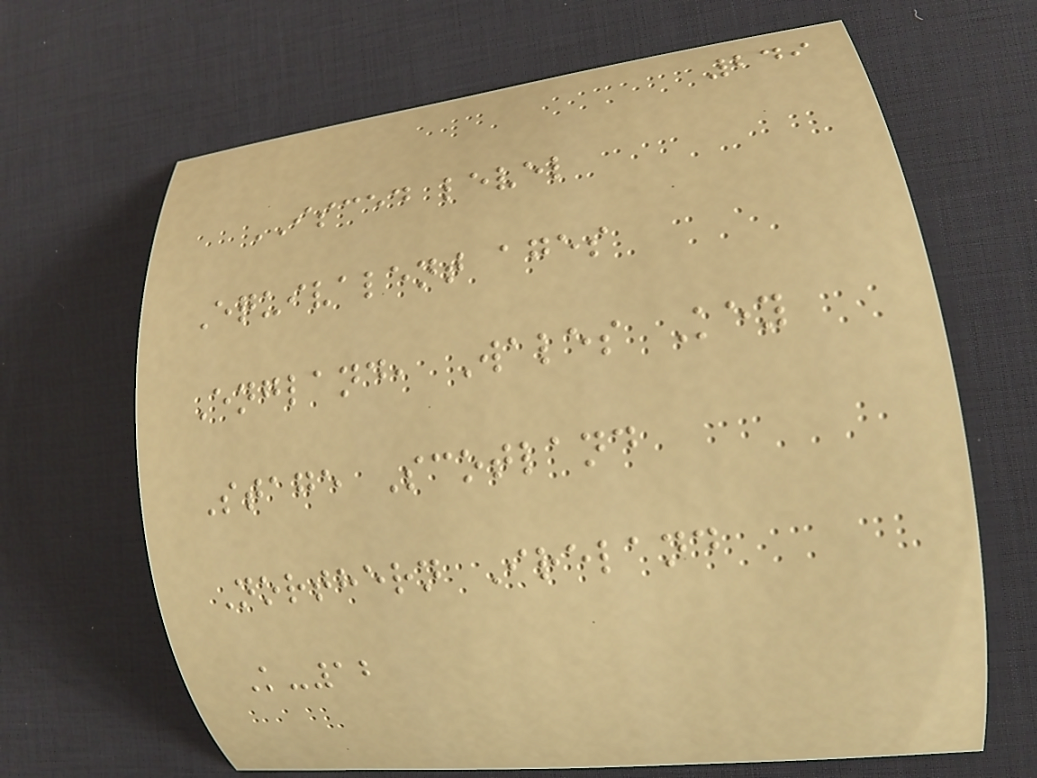249
ISCED level
Equivalent ages
England, Wales Key
Stage Scotland
Northern Ireland
K-12
